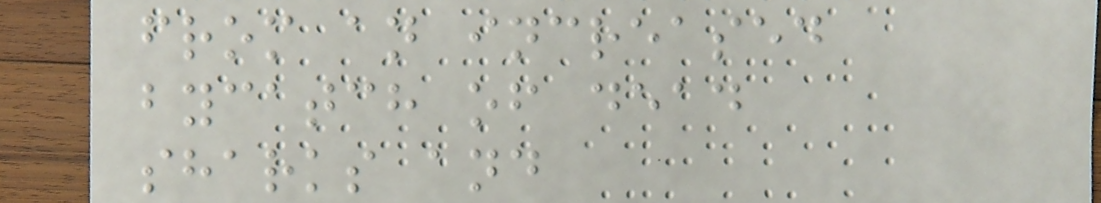from an increased
bycatch of dead
sharks and
